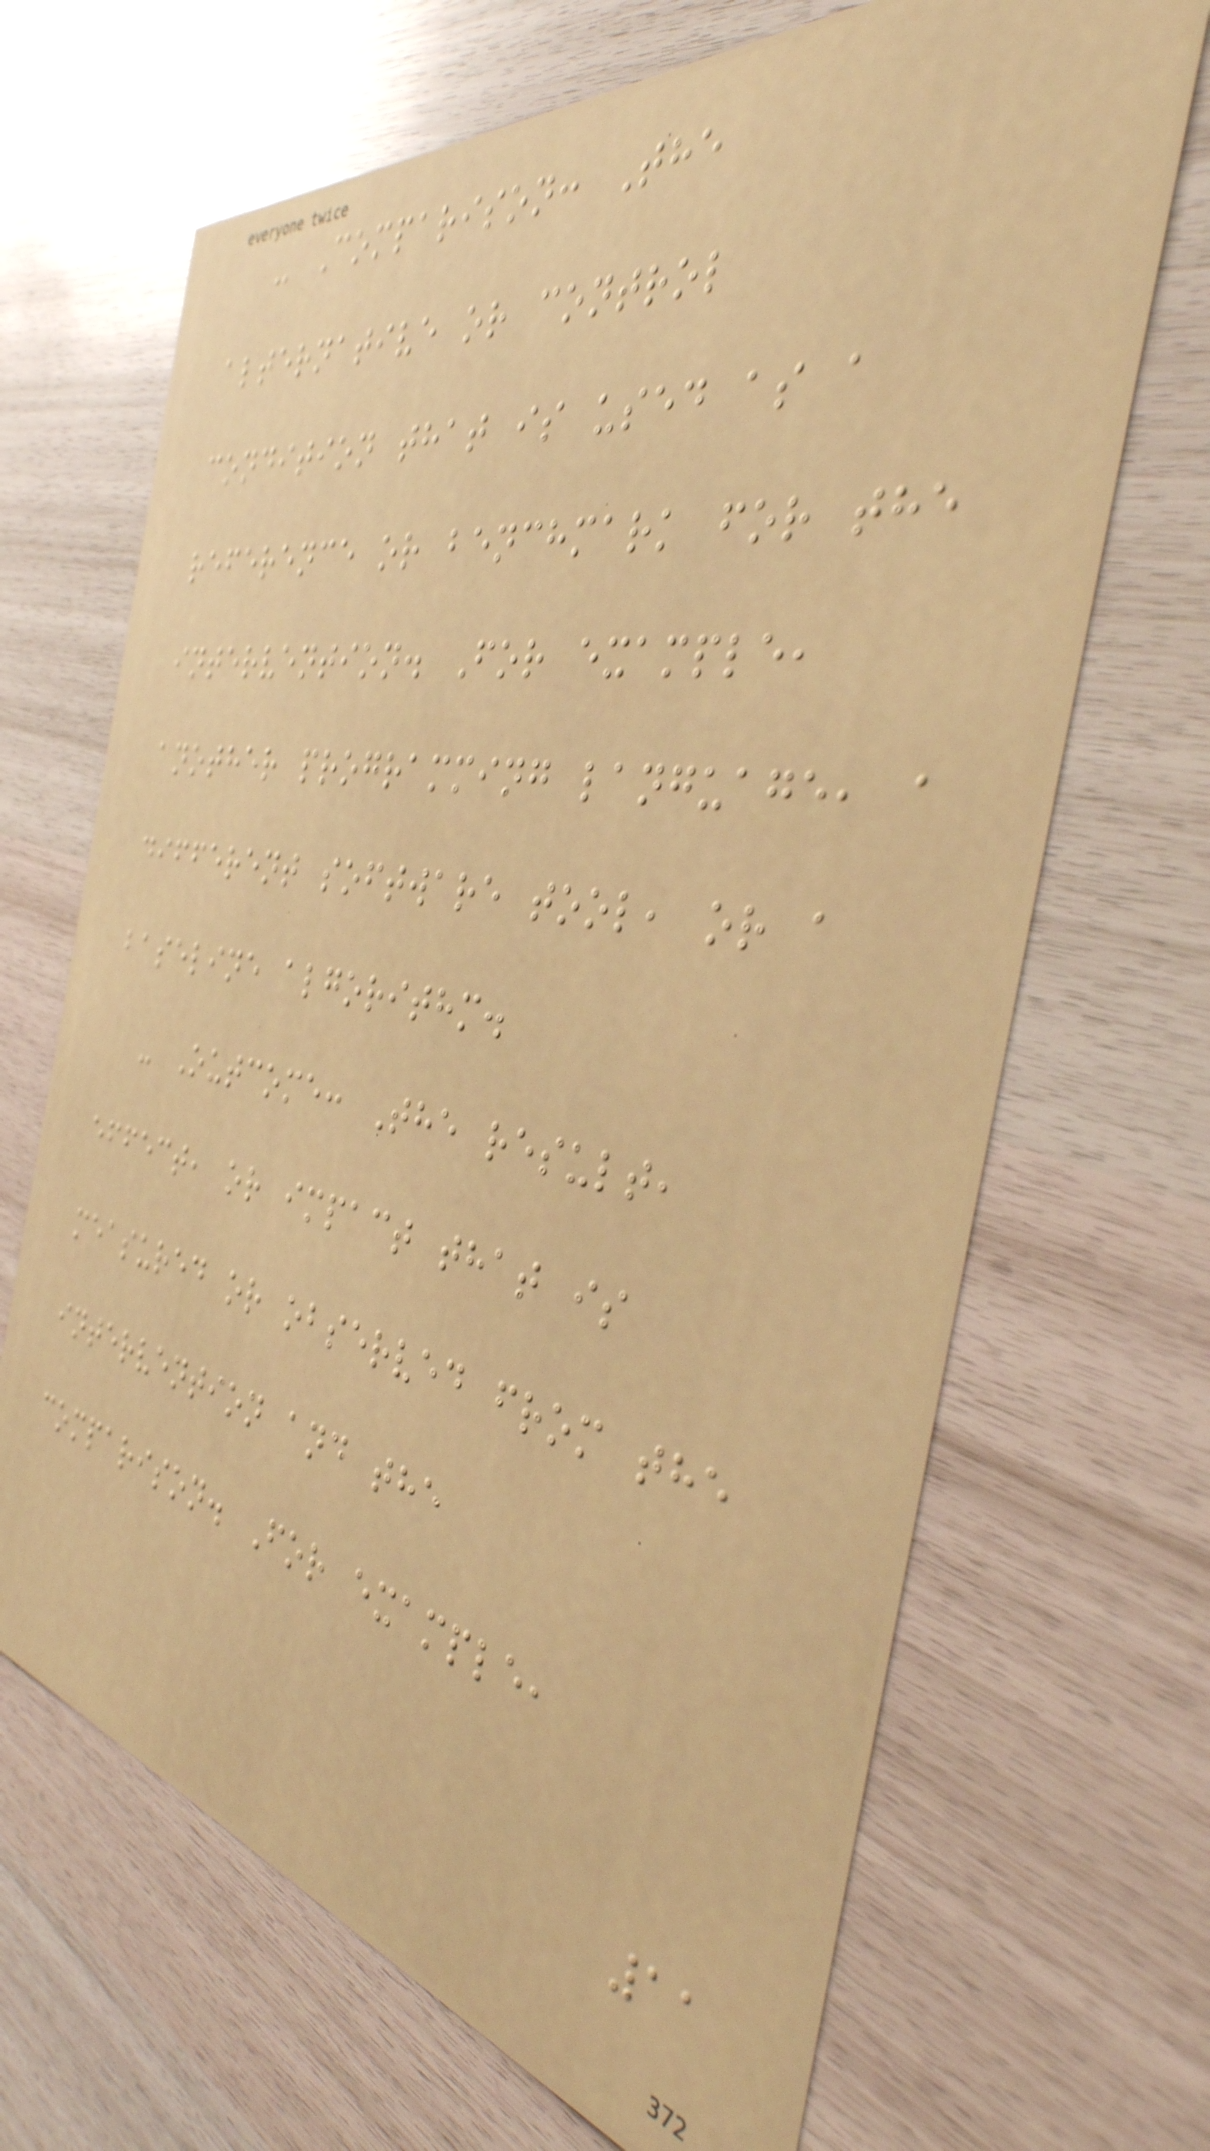- Comparison: The
alternative or control
condition that is used as a
reference or benchmark for the
intervention. For example,
another programming language, a
different software tool, or a
baseline algorithm.
- Outcome: The result,
effect, or impact that is
measured or observed from the
intervention and the
comparison. For example,
11
